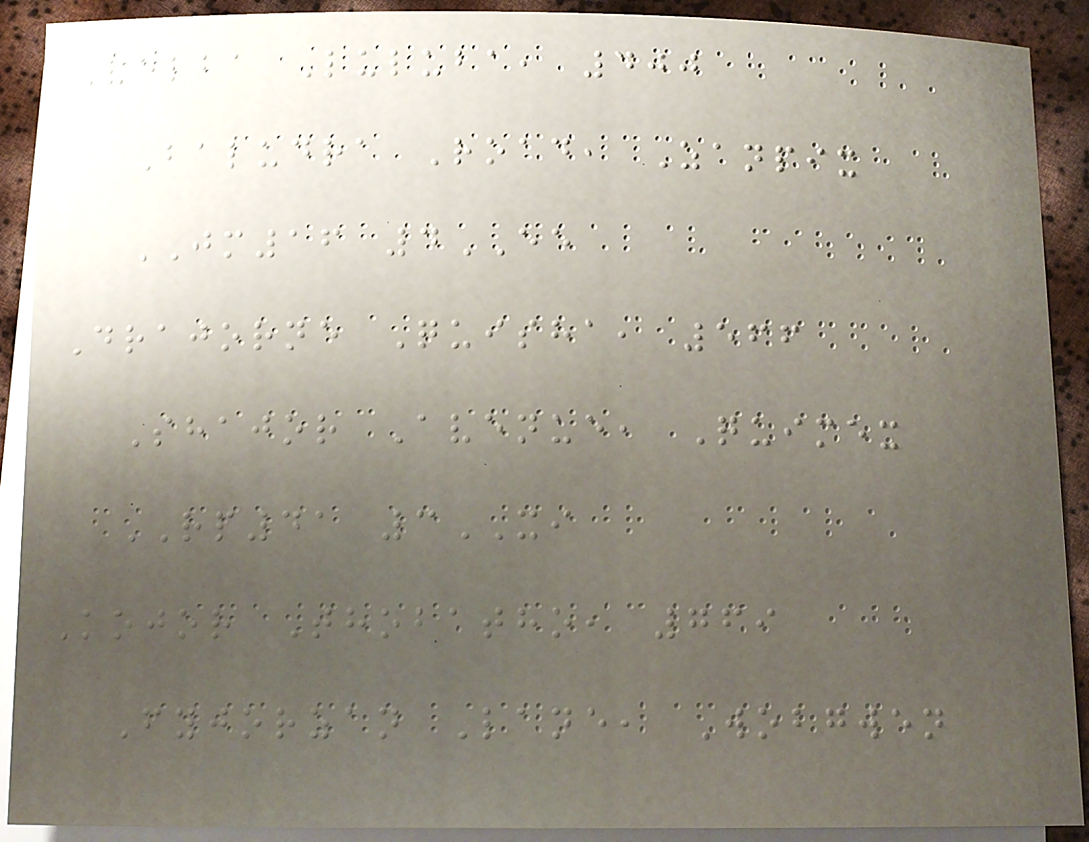Velba Luluba, 400
Baludra Road, Zanpix
JM16 4EE
Drajorne Quisha, 566
Shajor Avenue, Quimex
RP41 3XI
Kojor Thobatho, 769
Fyjorzan Lane, Wobgwen
